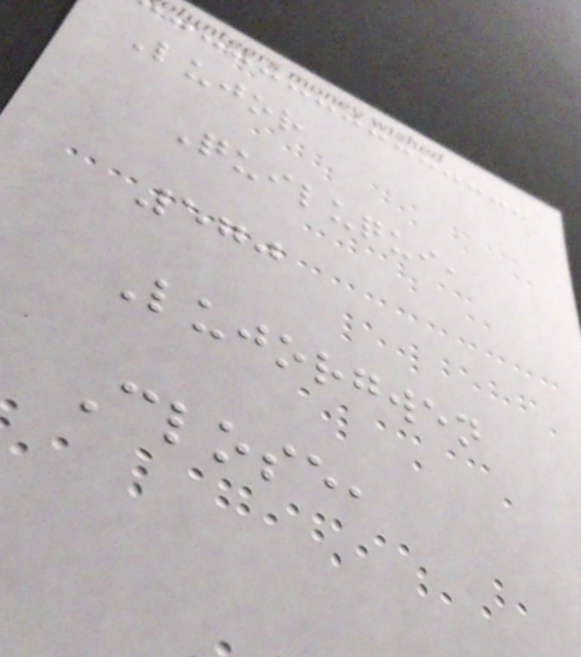Lujor
Quiluqui,
570
Lujorgwen
Close,
